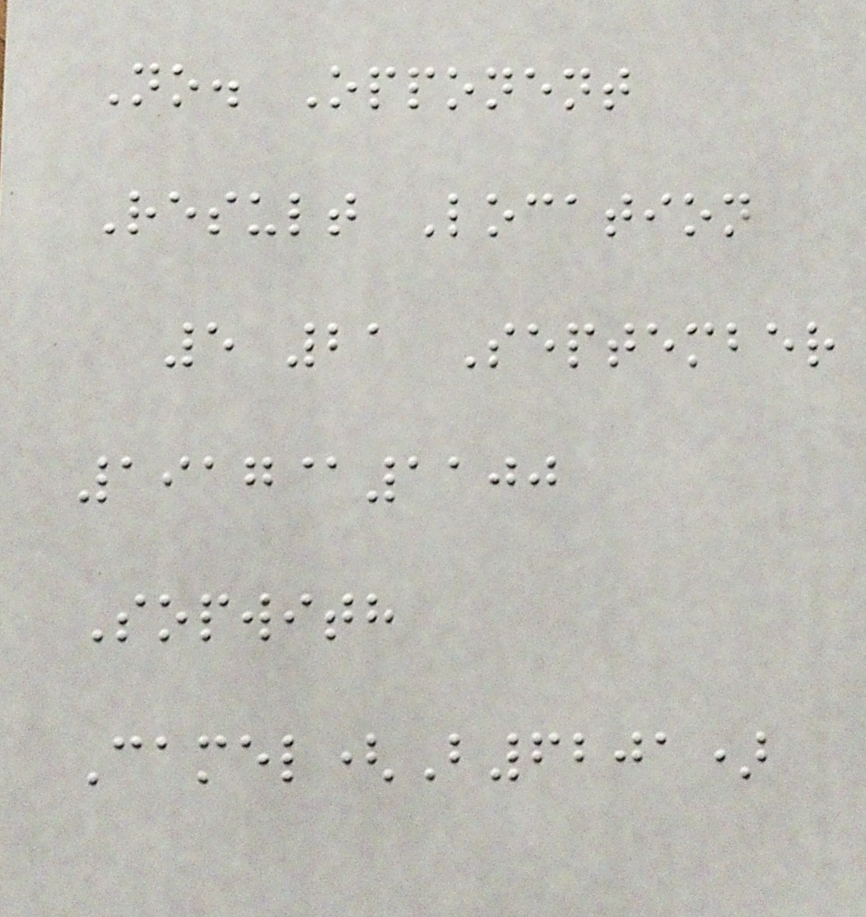No. Opponent
Result Location
5 21 September
1917@1100
Sopwith
Camel(B6201)
